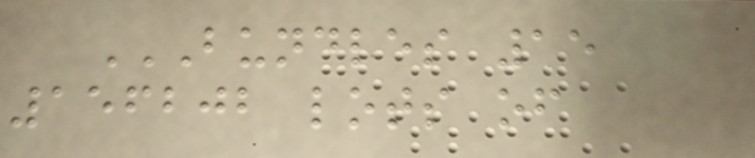BUNDLES 15
156202 LOTS OF
